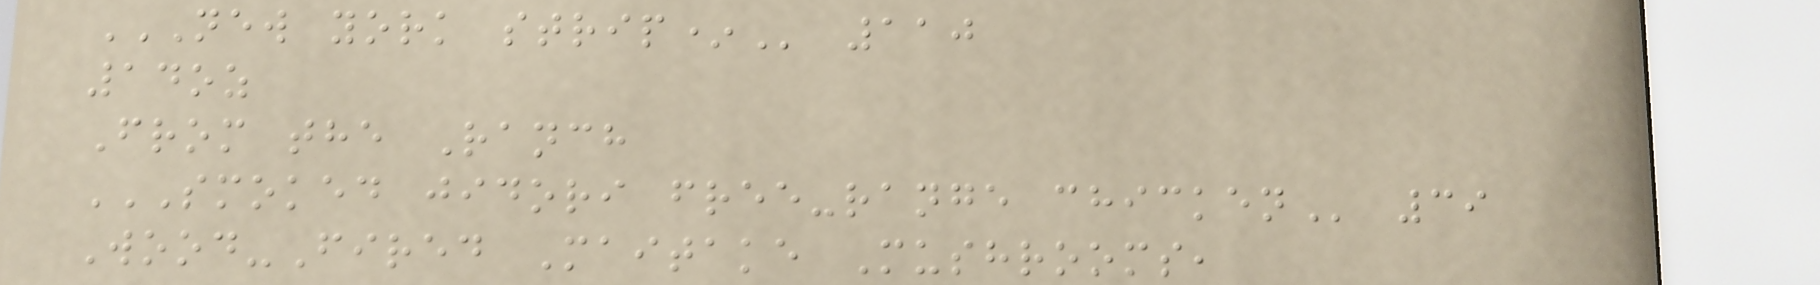NEW YORK STRIP* 110
14oz
From the Ranch
SMOKED JIDORI FREE-RANGE CHICKEN 39
Wood-Fired Maitake Mushrooms,
